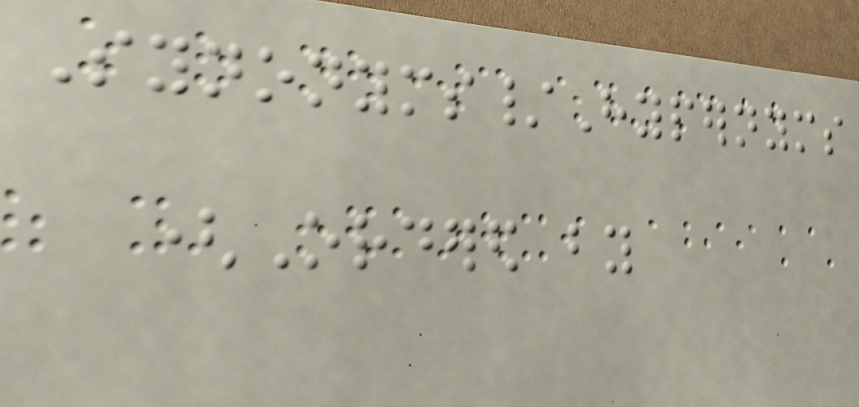Synonyms/Hypernyms
(Ordered by
